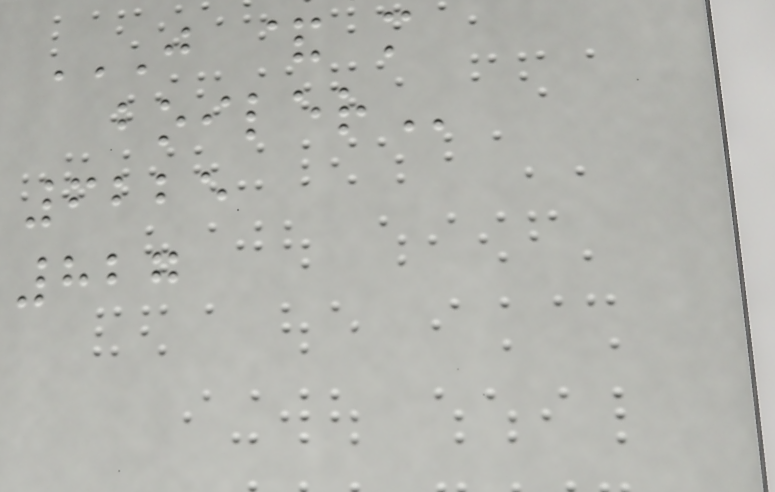J & M
BOILER
6225
827
